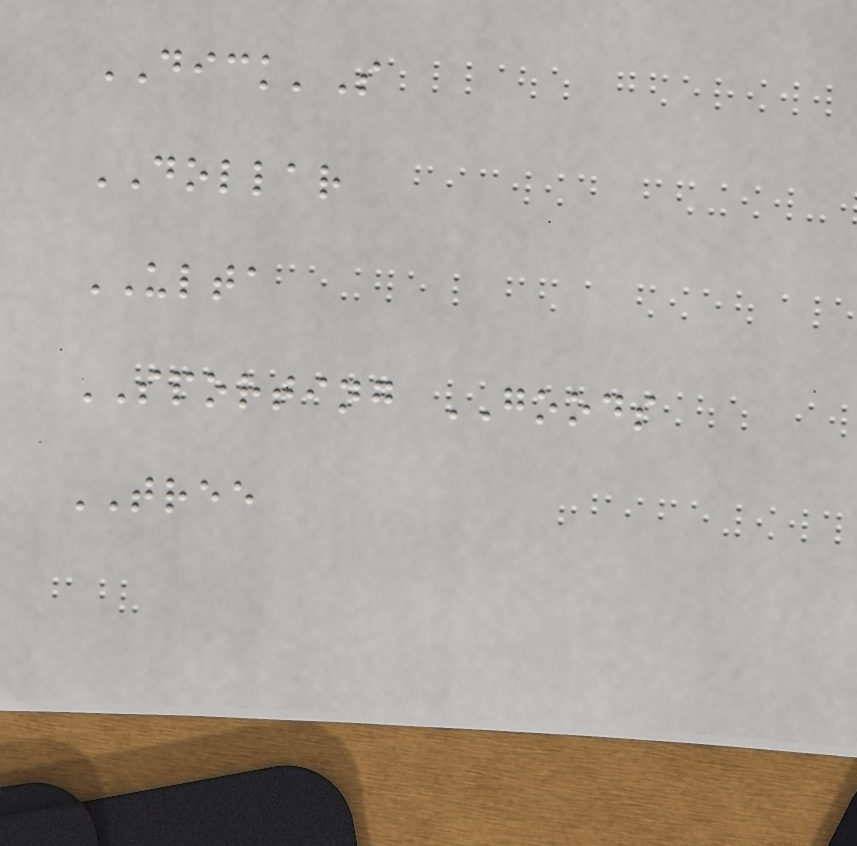DICK'S
DOLLAR
ULTA
SPORTING GOODS
TREE
